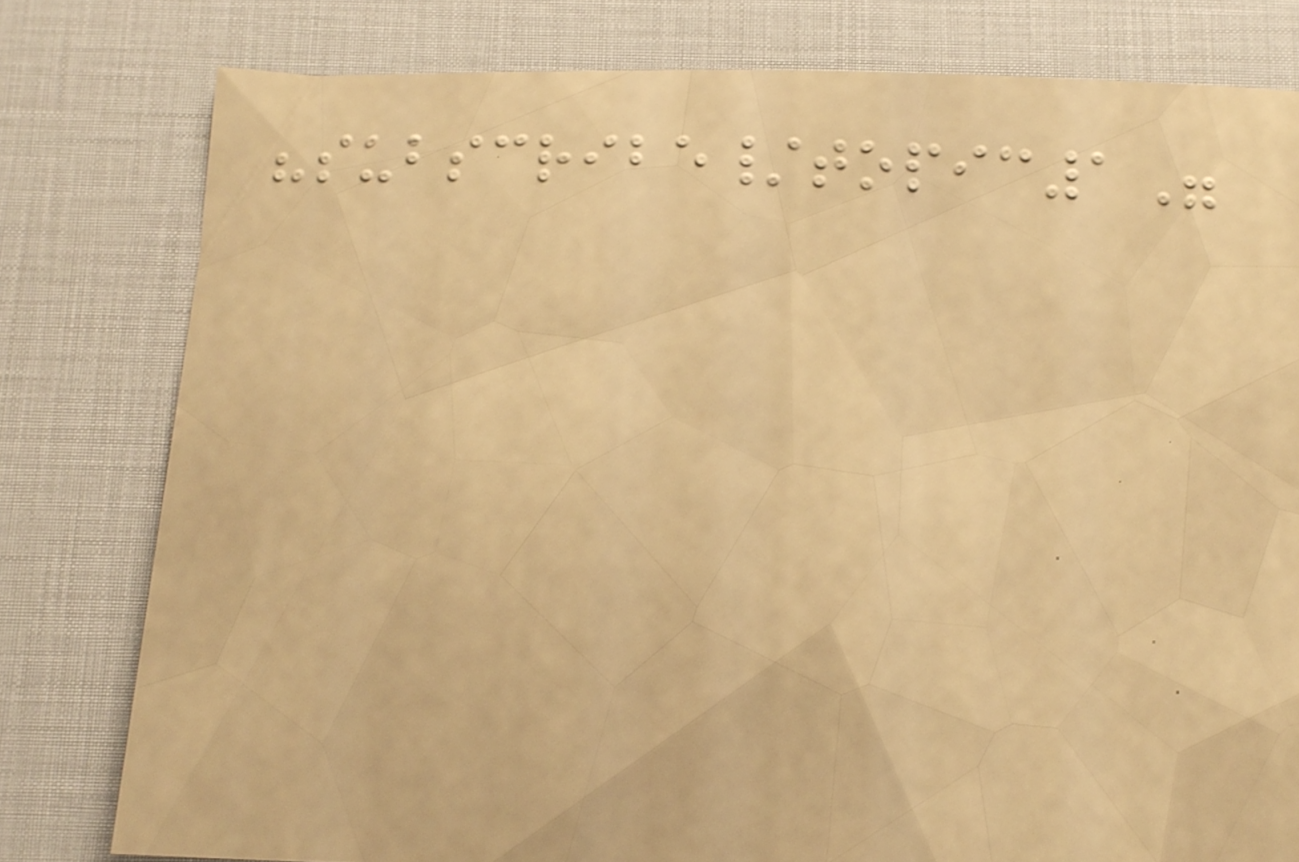"subscribe/topic1"
